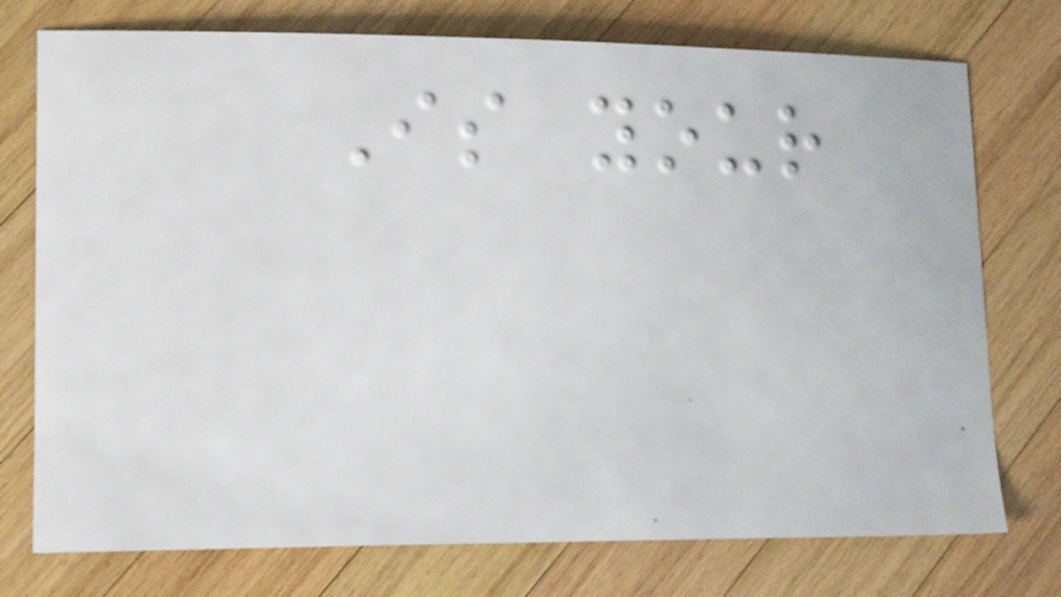Is your
